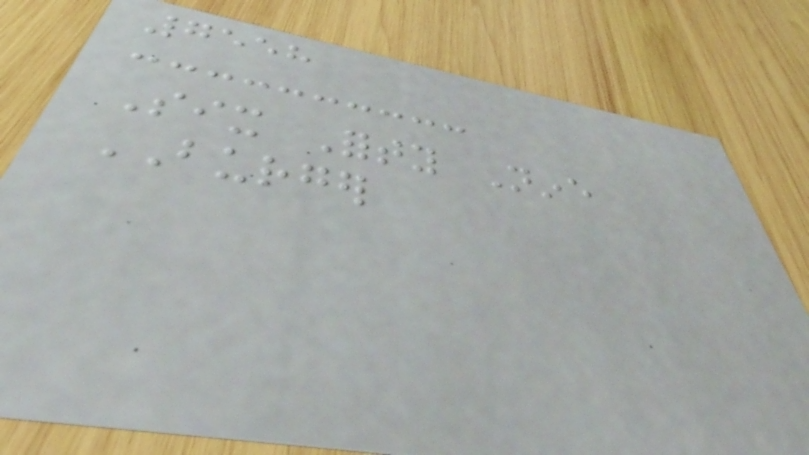7558
Six Forty Nine
BURGER
